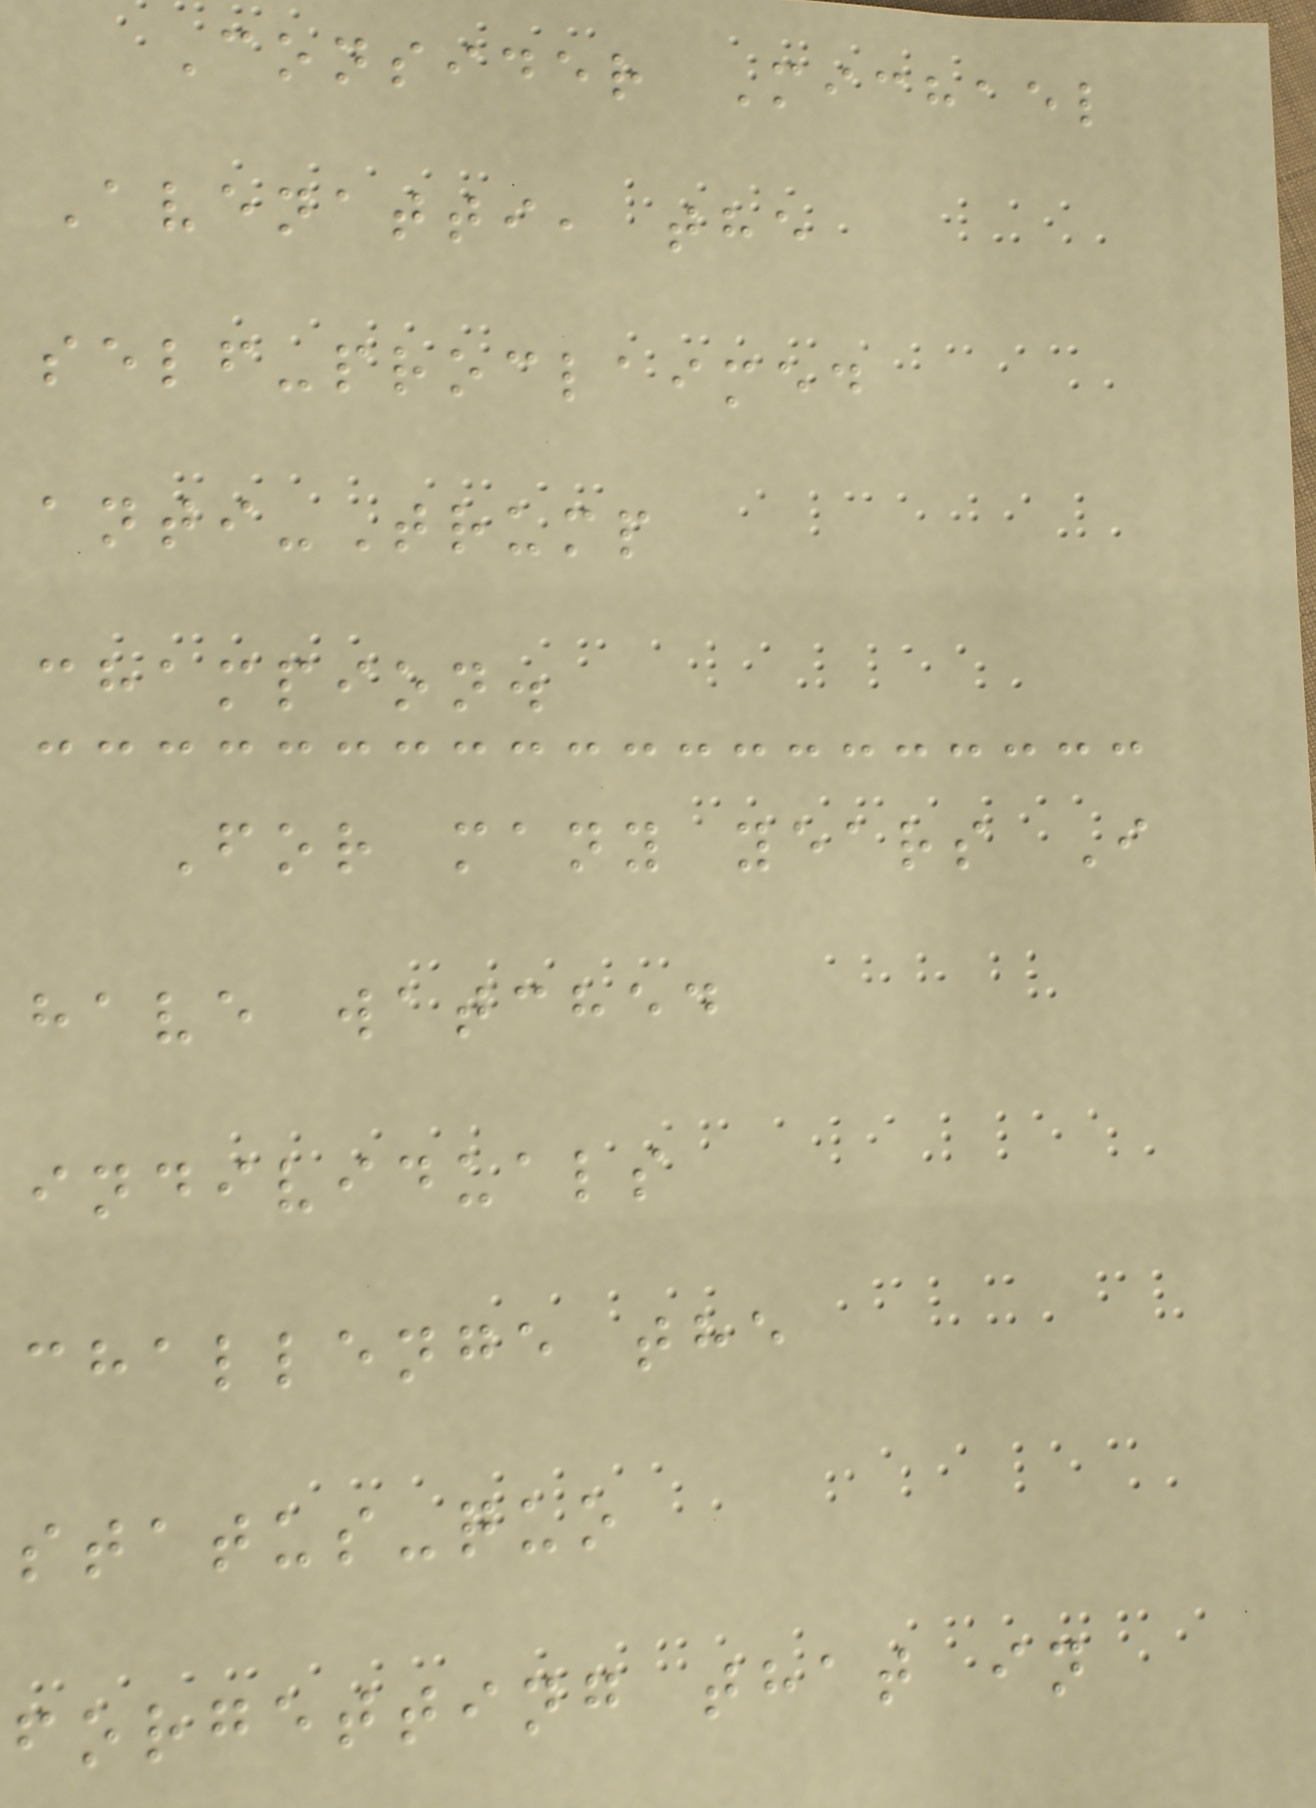Consider Michael
Avenatti, the
self-proclaimed
anti-Trump
champion.
For many years I
have watched
individuals
challenge the
status-quo
forgetting that in
